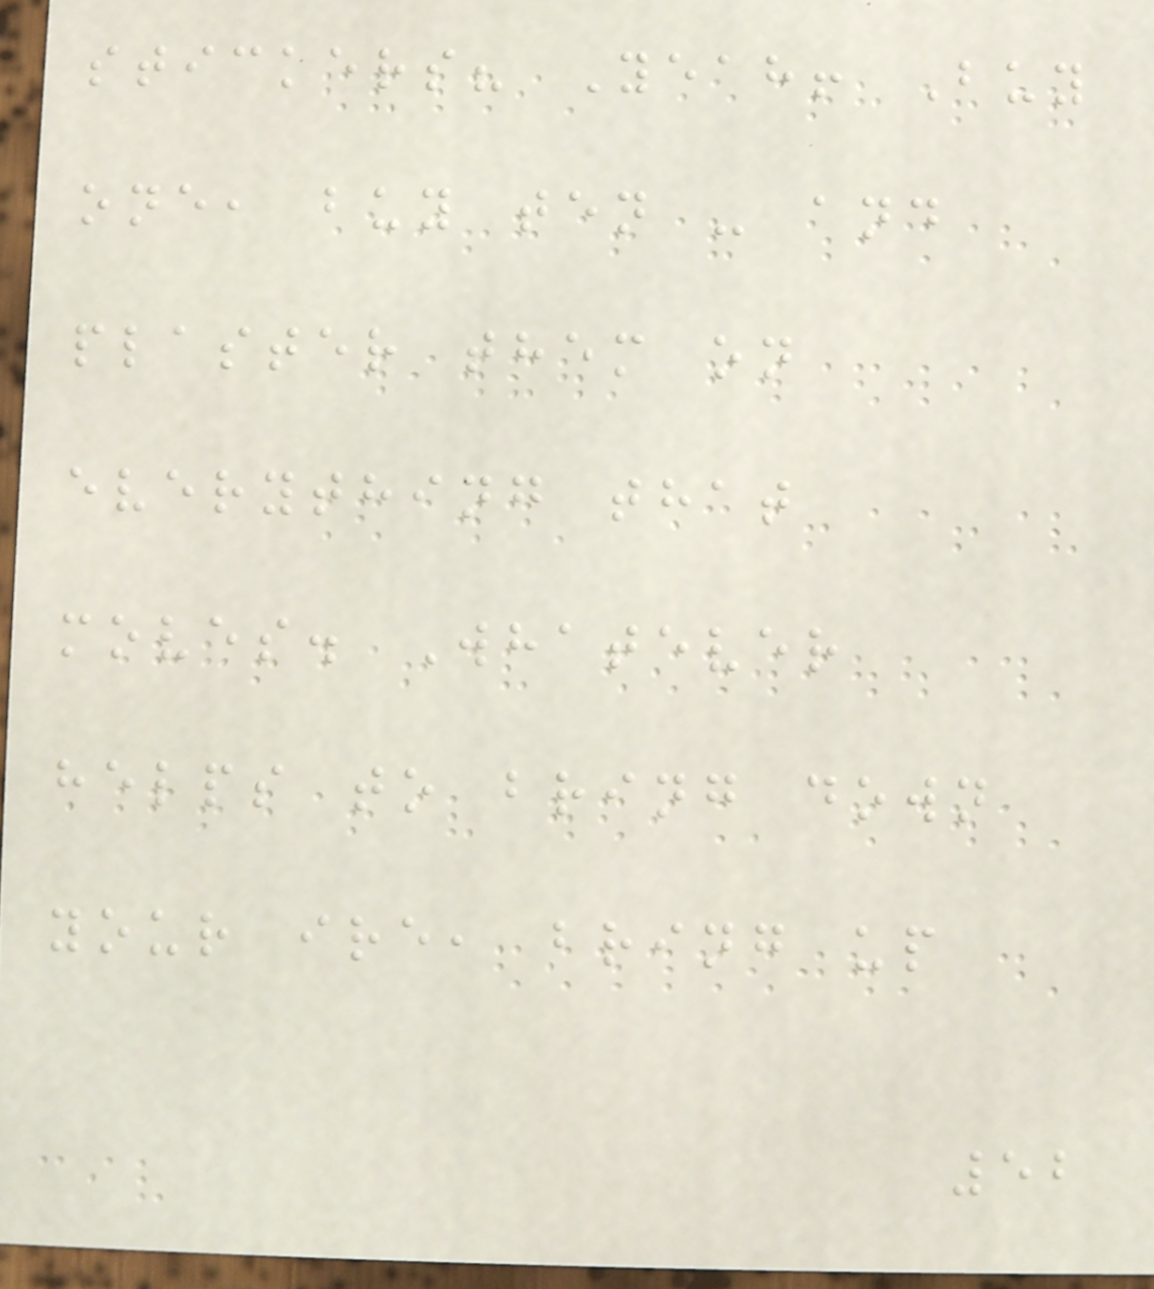stickers? Yeah! Buy
one, buy ten - and
plaster them on
everything that
moves. Whatever
helps to bring down
your ire, bring up
52
